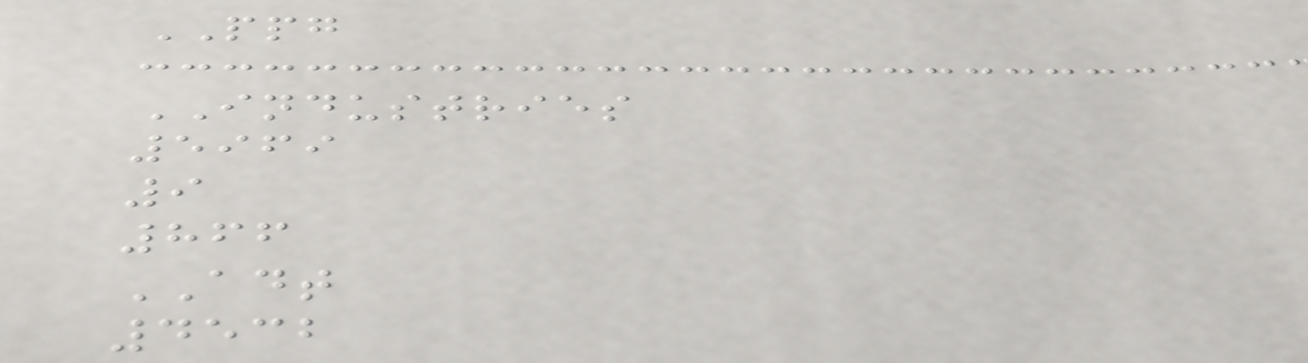PPG
INDUSTRIES
5969
9
866
ADT
4532
